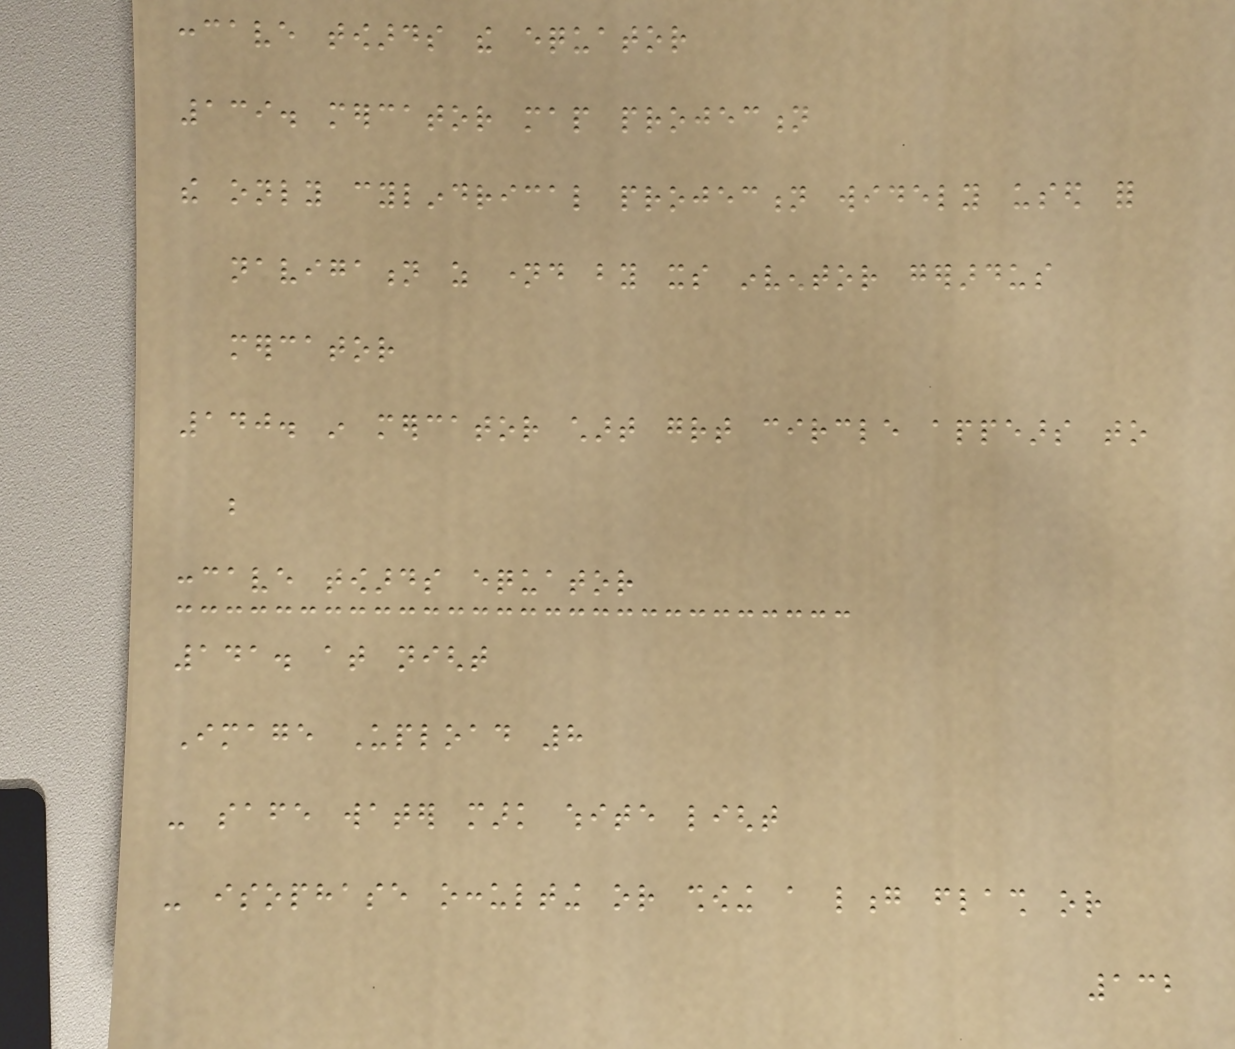concave towards the equator
139. mercator map projection
the only cylindrical projection widely used for
navigation as named by its inventor gerardus
mercator
140. in mercator chart great circle appears to
be
concave towards equator
141. at night
Image Upload 8
- safe water mark white light
- isophase occulting or showing a long flash or
132
